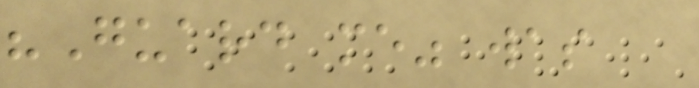"Guard me" was
